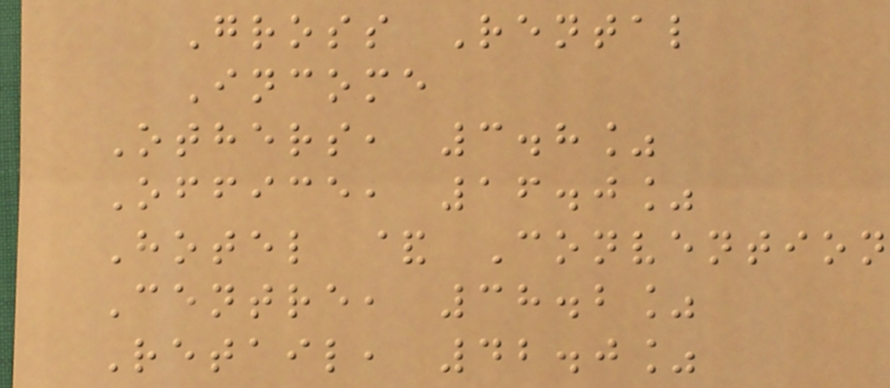Gross Rental
Income
Others, 3.8%
Office, 16.0%
Hotel & Convention
Centre, 38.2%
Retail, 42.0%
